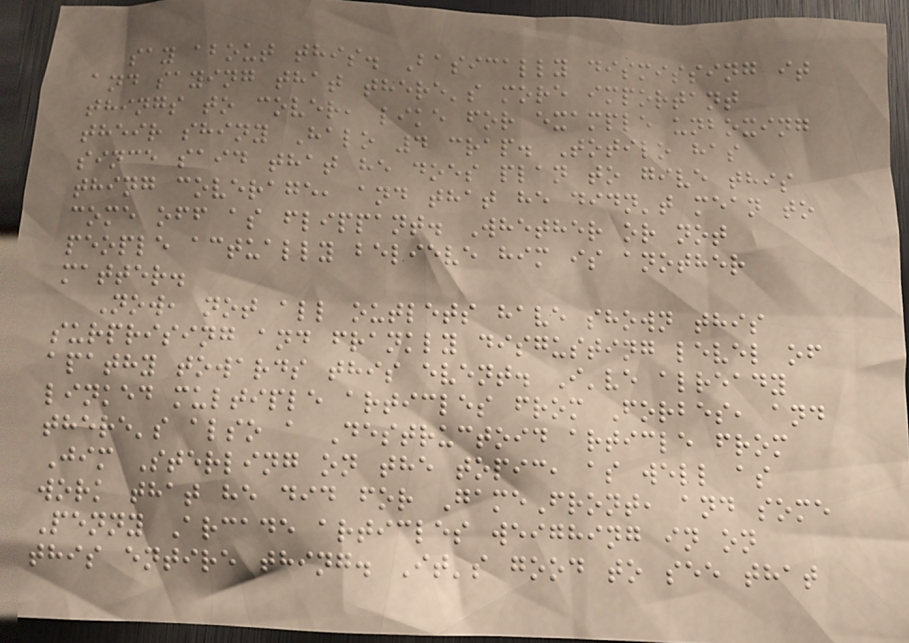say about this. Basically dismissing it
and saying that there's more important
things to cover, like for example unboxing
their shiny Halo 4 crap. Totilo has
since said that he does plan to give this
thing coverage, and that he didn't mean to
come off as flippant. Whether or not
people actually believe him is another
matter.
Now, not all outlets have shown this
surprising and frankly disgusting level of
apathy towards this event. I've already
linked multiple articles from Forbes, and
there's also a Destructoid article from
Jim Sterling on the topic, as well as
work that he did for GameFront, and some
Penny Arcade articles weighing in on
this entire thing. It's good to see that
